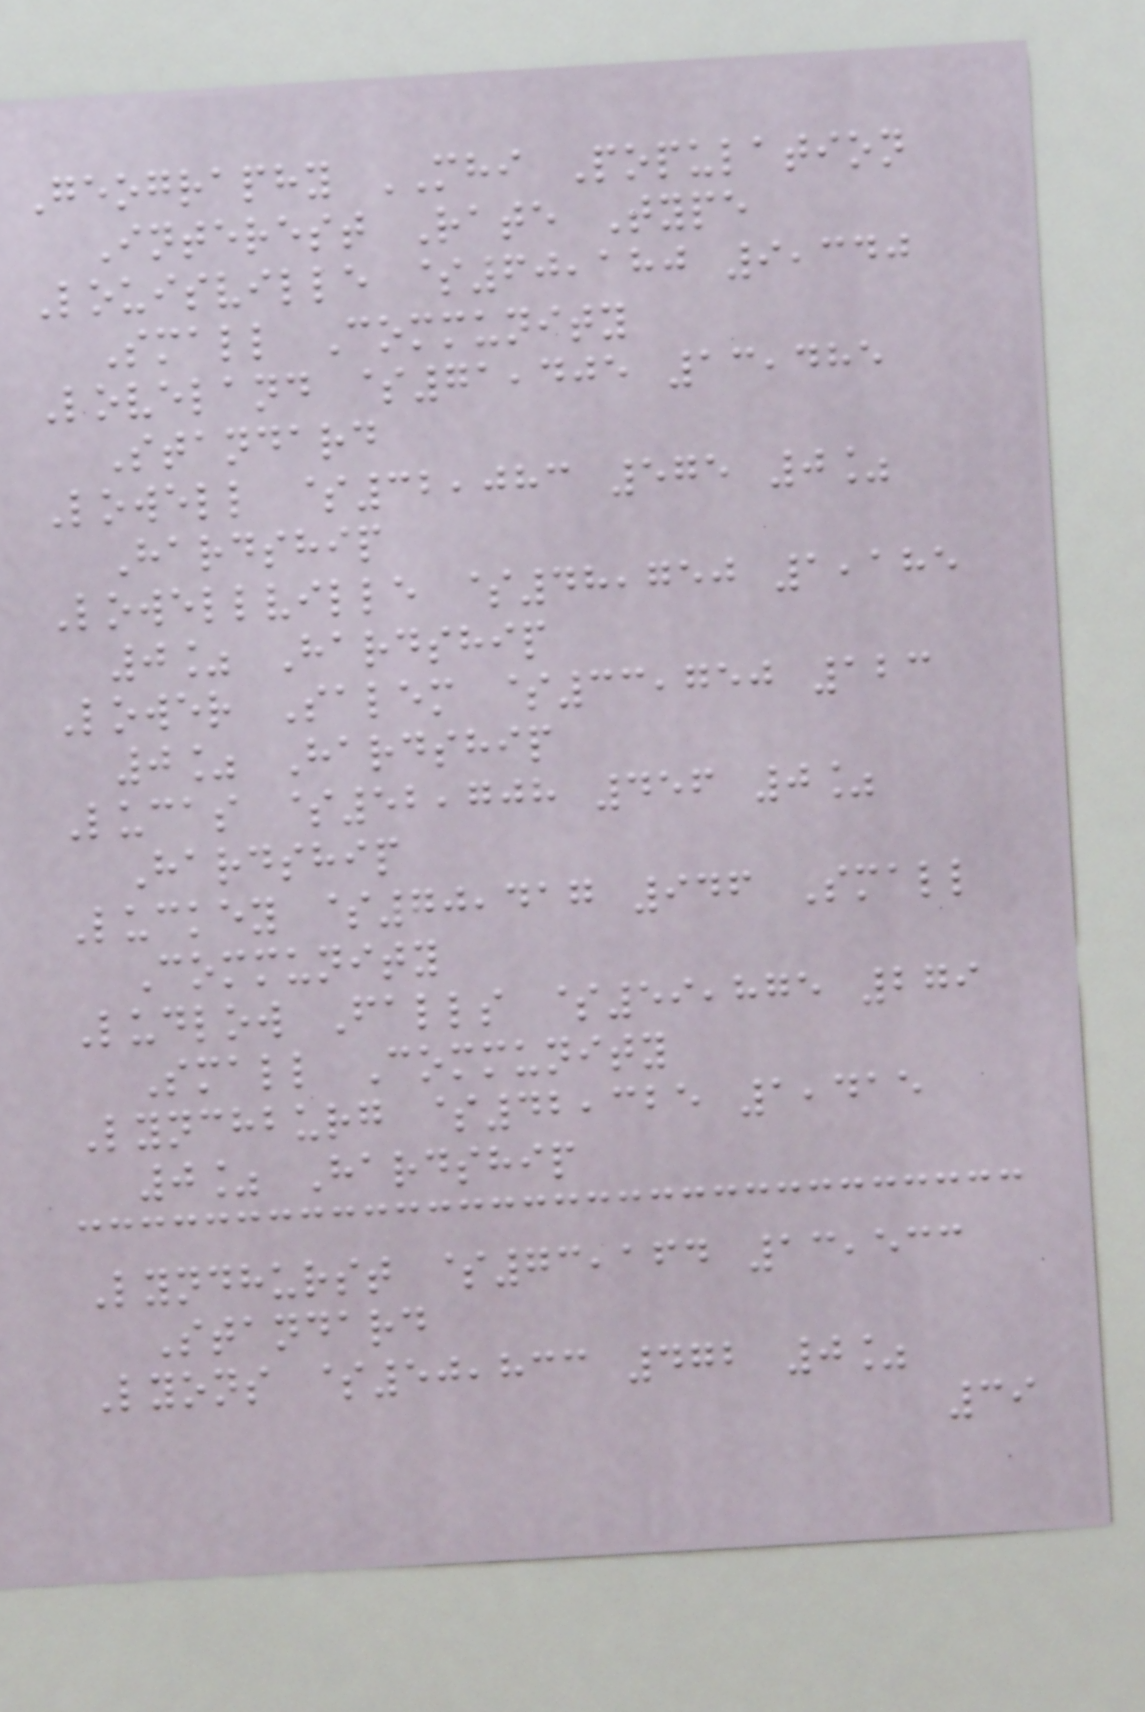Geography MHI Population
Interest Rate Type
Louisville $60,180 9,340
Small Community
Loveland $71,405 13,485
Standard
Lowell $32,083 575 0%
Hardship
Lowellville $48,750 1,185
0% Hardship
Lower Salem $33,750 123
0% Hardship
Lucas $52,708 456 0%
Hardship
Luckey $70,417 946 Small
Community
Ludlow Falls $59,875 279
Small Community
Lynchburg $42,325 1,415
0% Hardship
Lyndhurst $73,164 13,533
Standard
Lyons $50,833 472 0%
39
